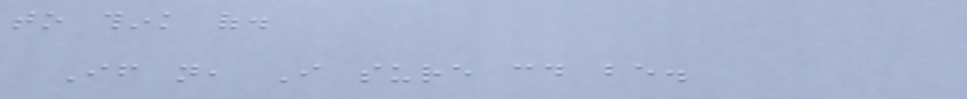to think of.
If not, I sure could be.
